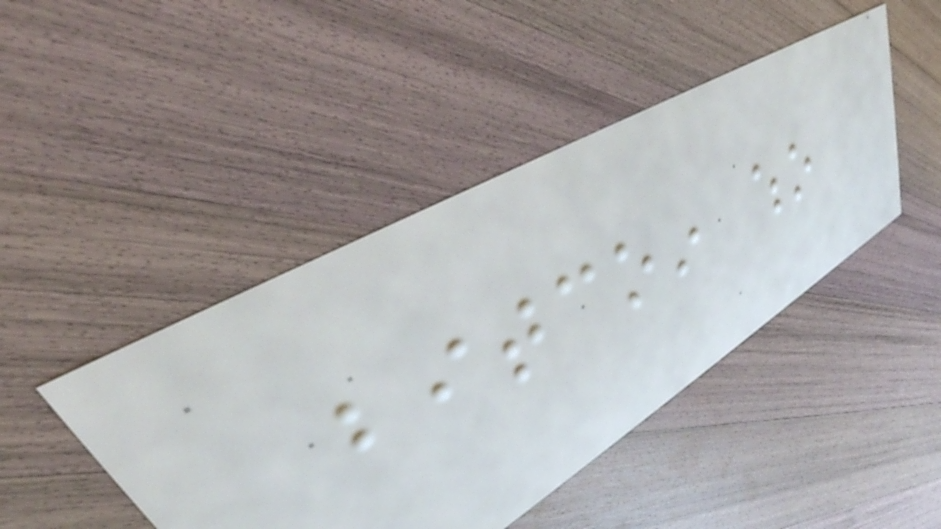bitcoin who
